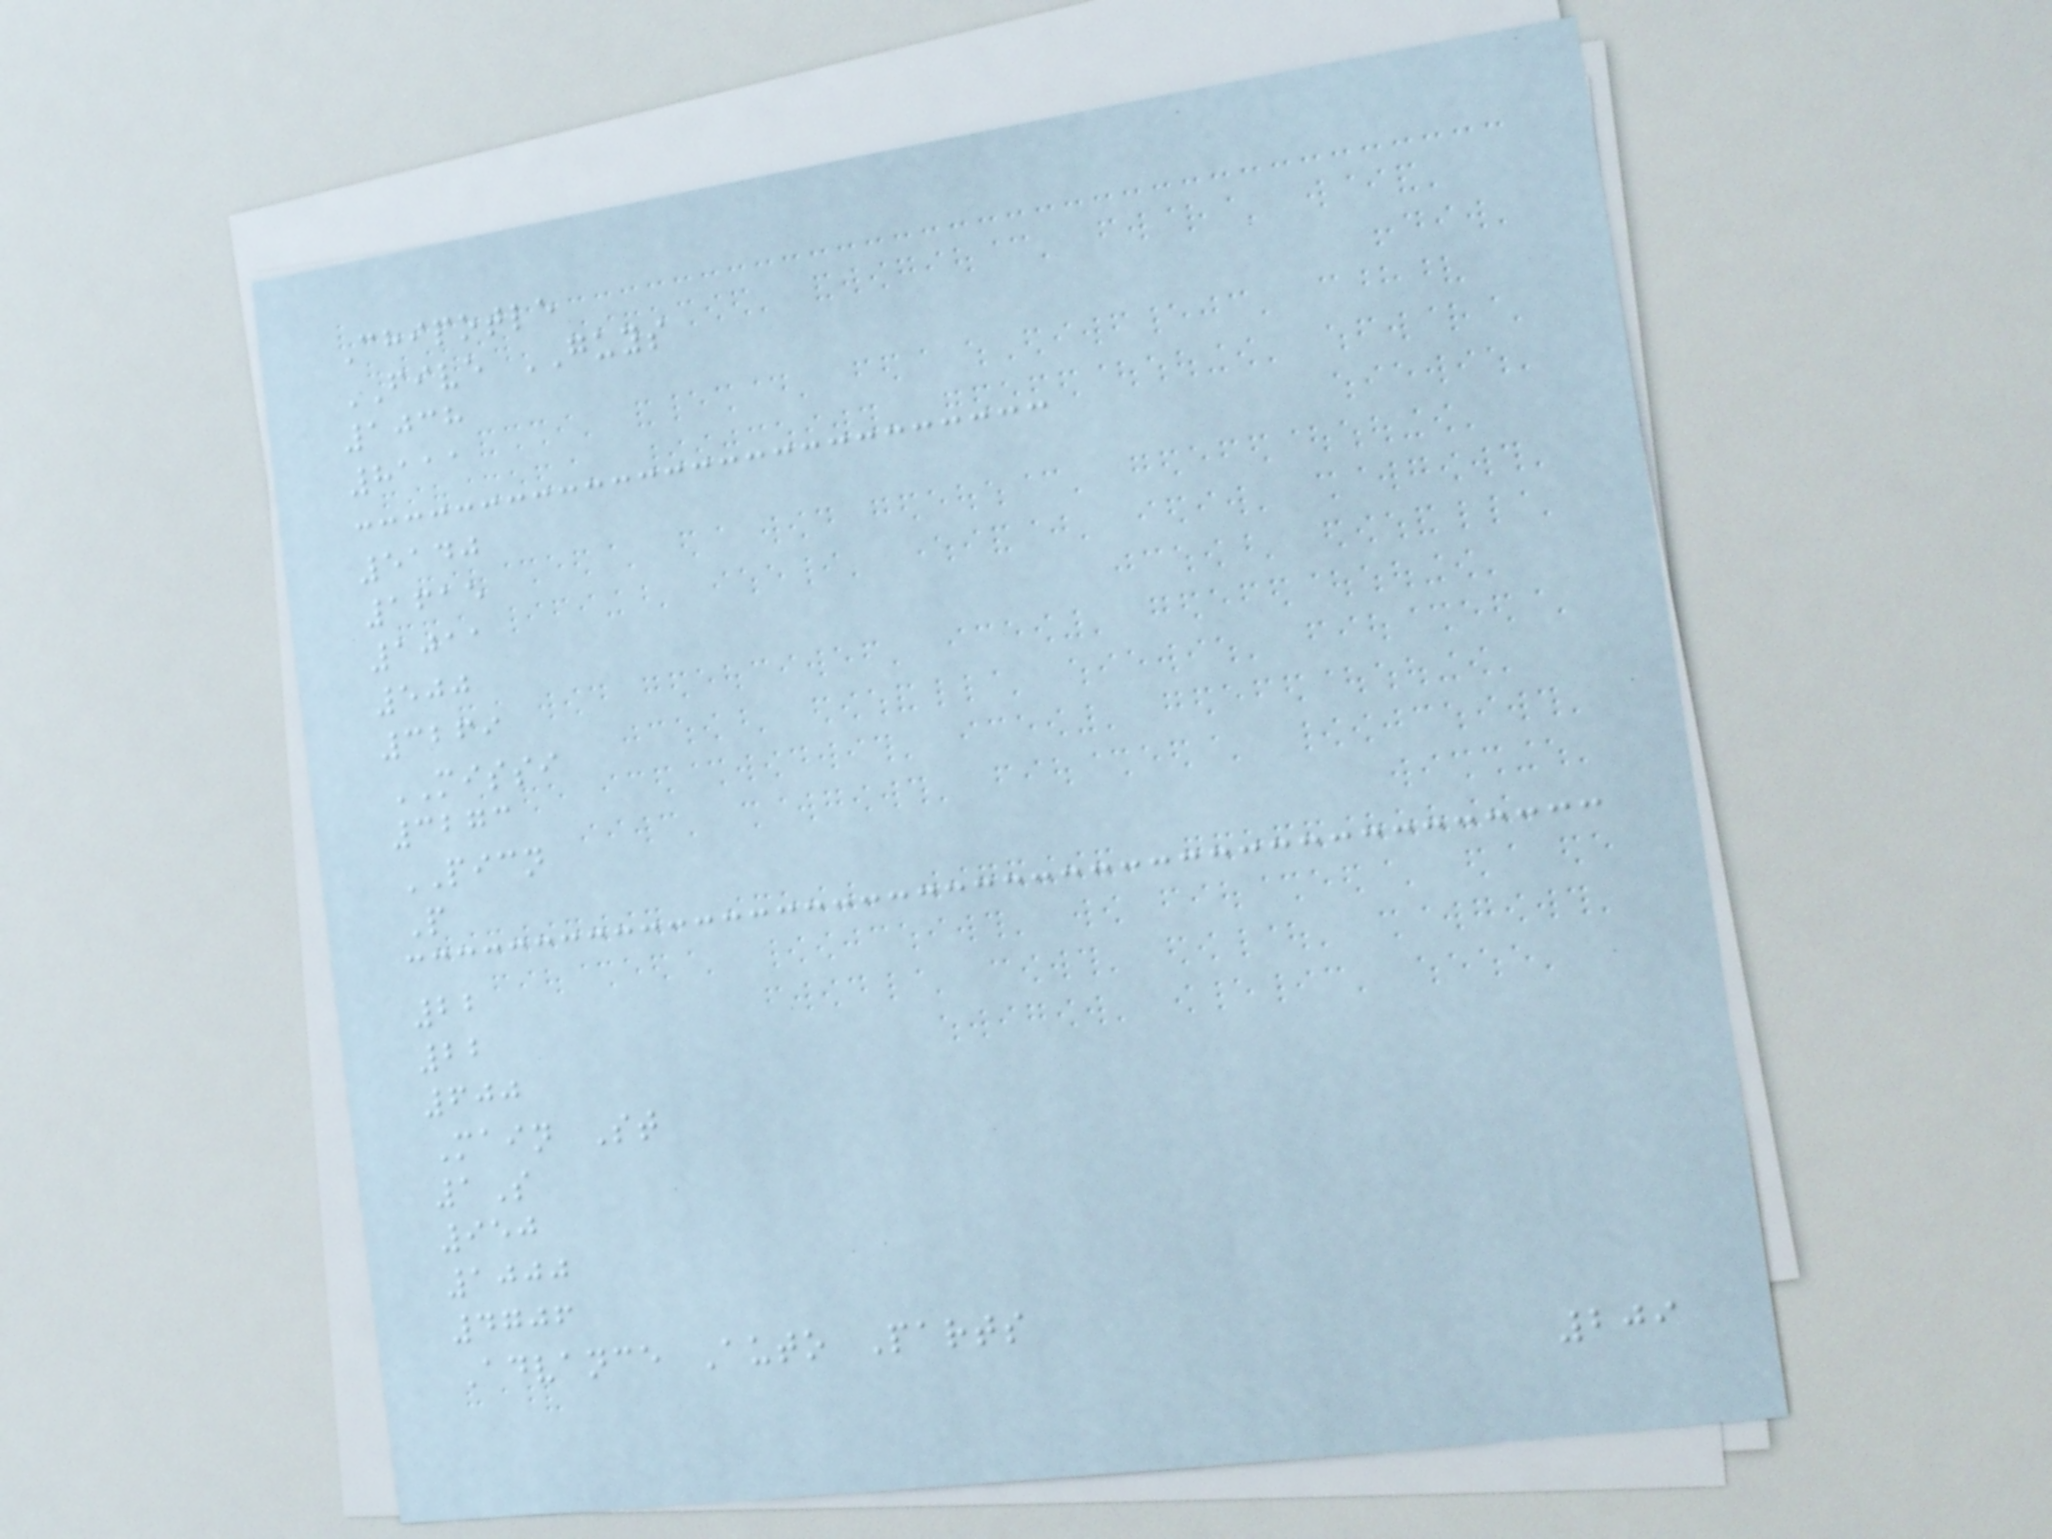Chipotle
FIVE GUYS
1038
8111
5140
1615
1011
500
3269
MISSI
3273
PICN
P
22
22
600
Main St
1S
950
1000
4706
Advance Auto Parts
209
